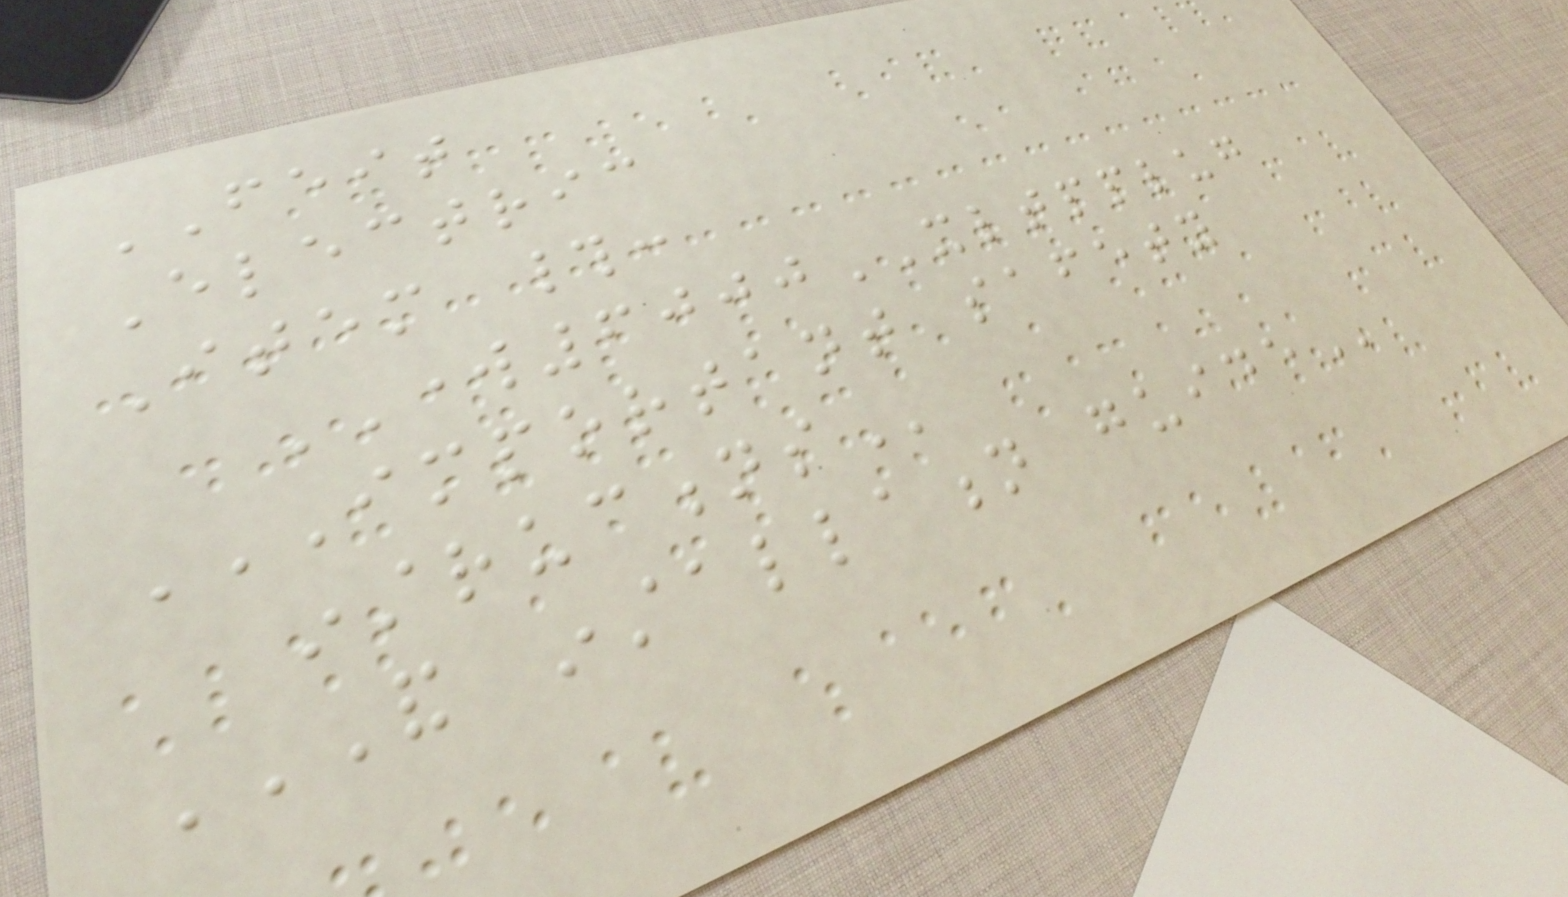FEIT
Electric
Item #:
WORK6000XLTPPLUG
IMPORTANT SAFETY
INSTRUCTIONS
AND INSTALLATION GUIDE
